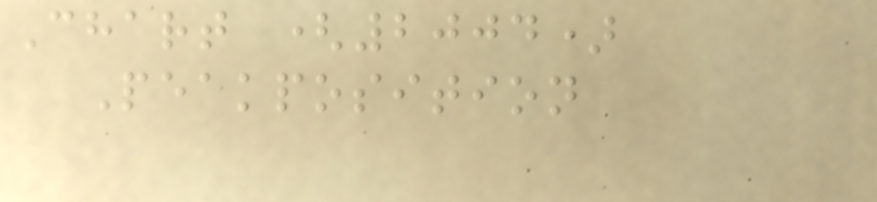Chart (2004)
Peakposition
